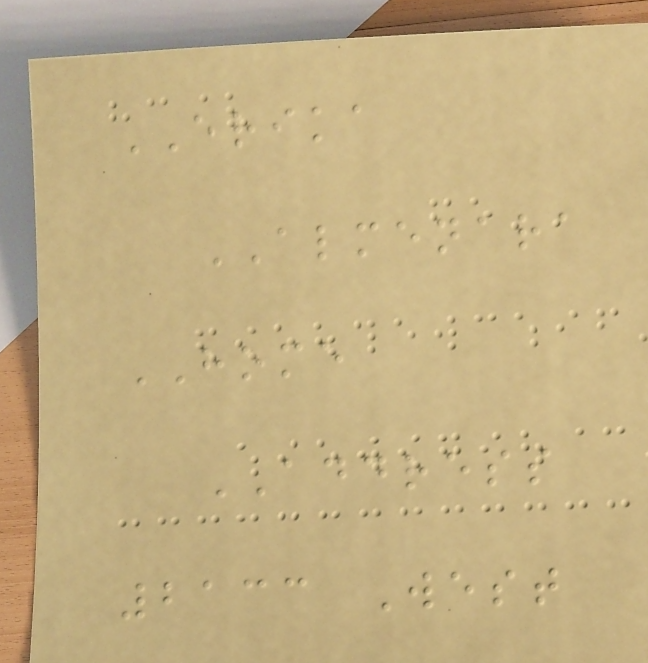ERIKA
ALMENARA
HOME
ADDRESS
2133 West
